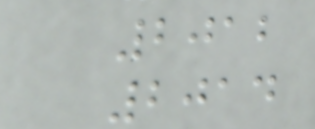2012
2014
